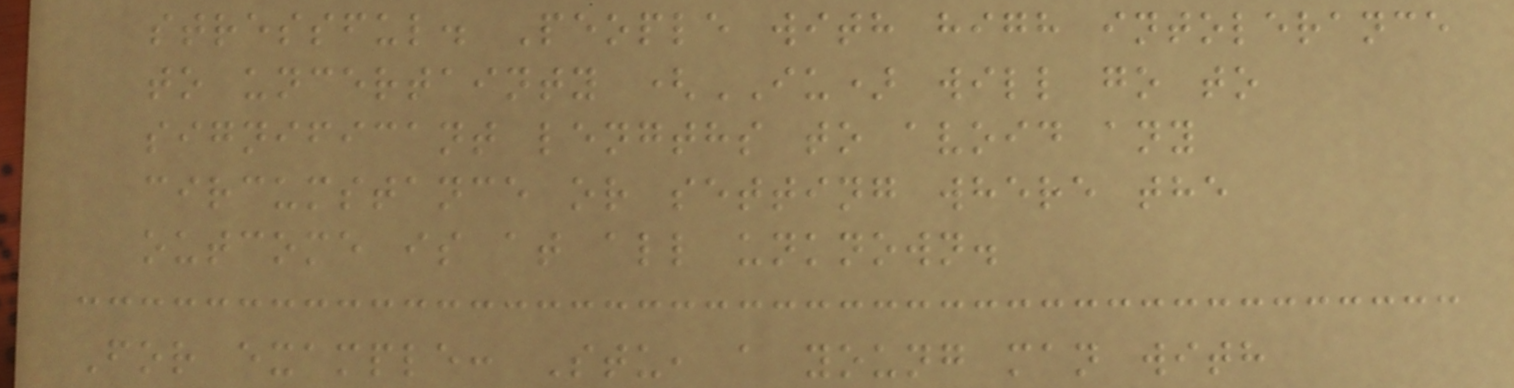stressful. People with high intolerance
to uncertainty (IU) will go to
significant lengths to avoid any
circumstance or setting where the
outcome is at all unknown.
For example: Stu, a young man with
